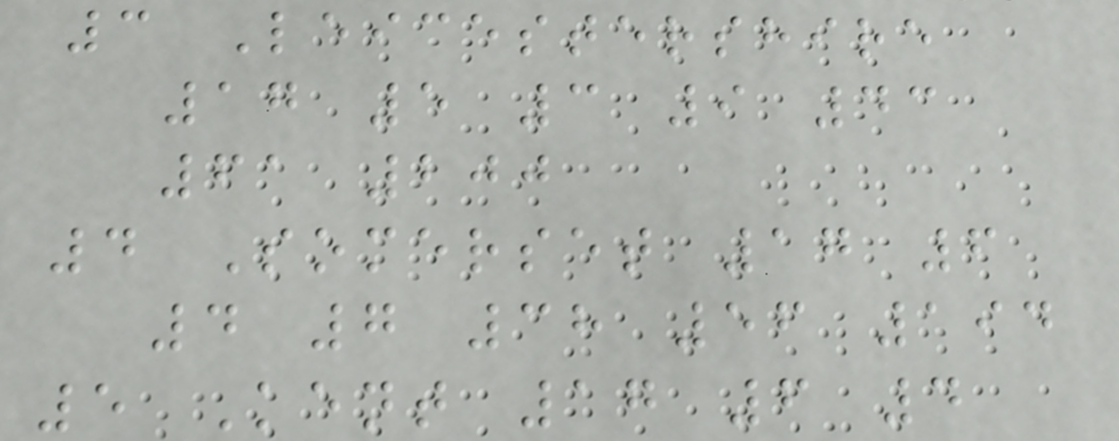3 Leicestershire
17 5 3 9 43
61 200
4 Somerset 17 6
4 7 38 56 194
5 Kent 17 6 4
